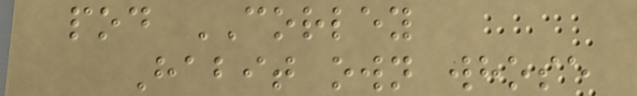pod CORLEY
Habit own whose
